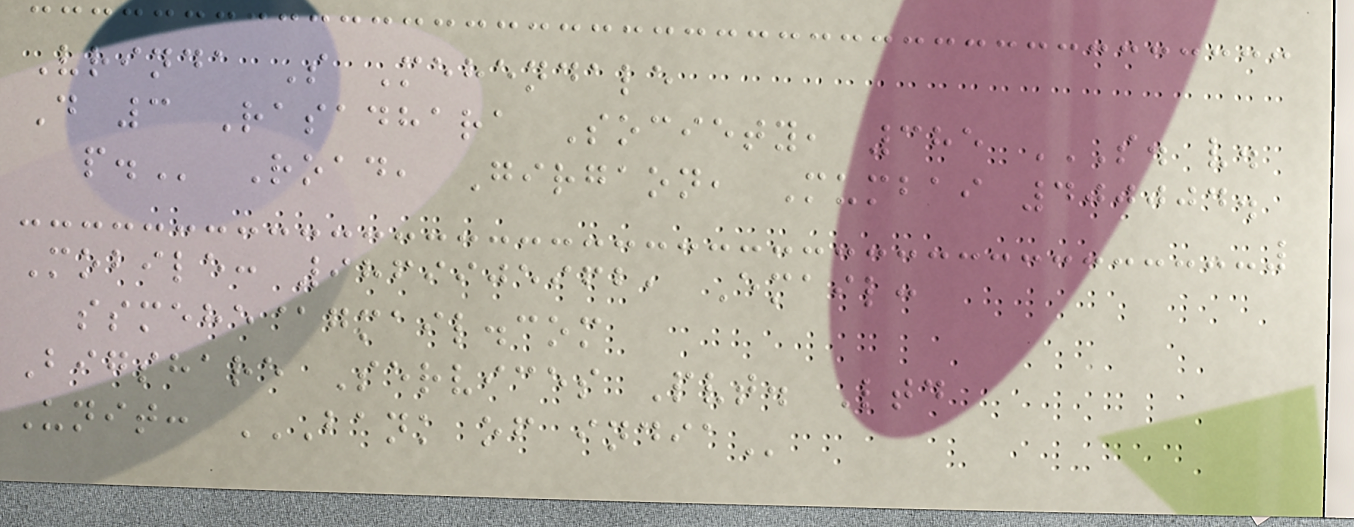Vrinda S Mehendale
D 3 Rasadhara Society, 385 S. V.
P. Road, Girgaon, Mumbai 400004.
Mobile: 9869905962, Email:
ssmehe@gmail.com
Bigshare Services Pvt. Ltd
Unit: BANK OF INDIA
